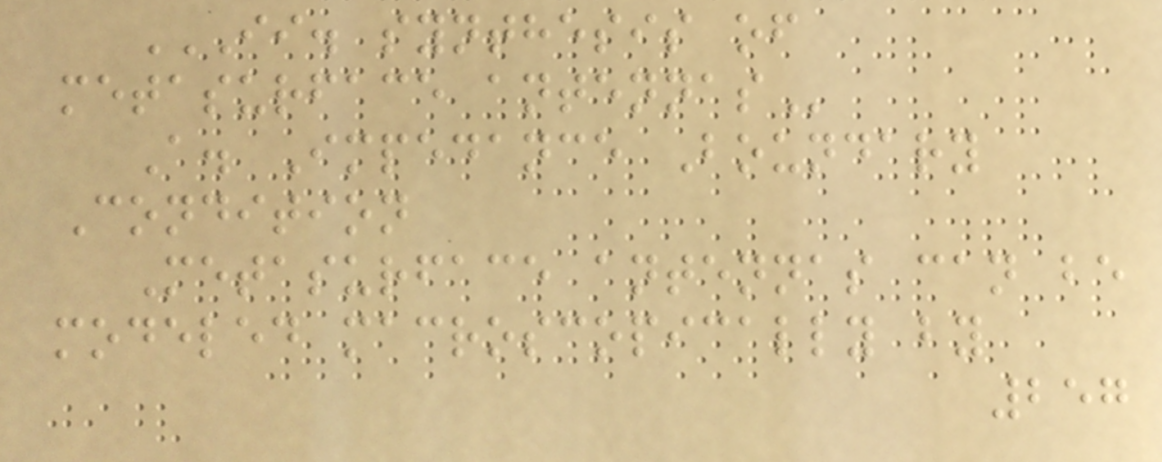II. SYNTHESIS OF
METASURFACE ANTENNAS
A. Impedance Boundary
Condition
Metasurface antennas can be
modeled macroscopically by
257
